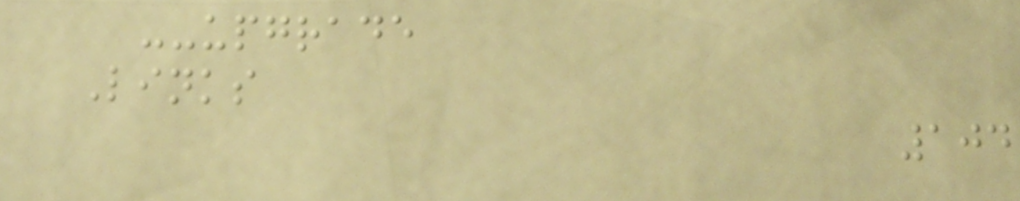--upgrade
Links
104
